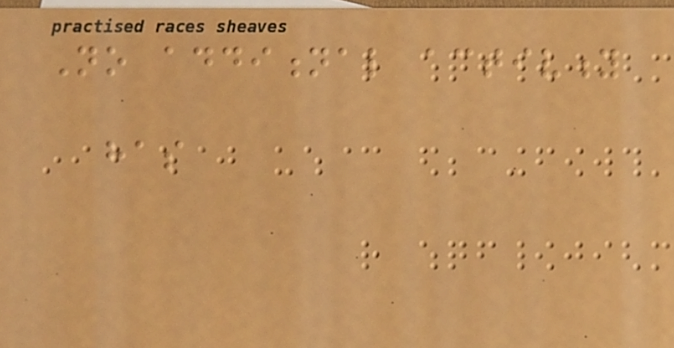No additional activity
has
